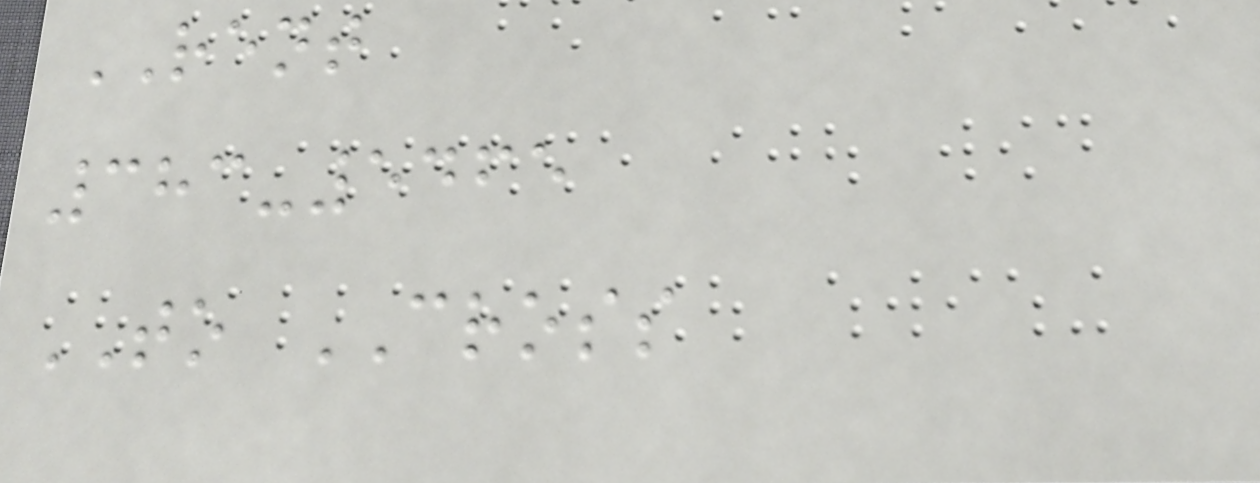RENT
383-5465
TO CROSS
